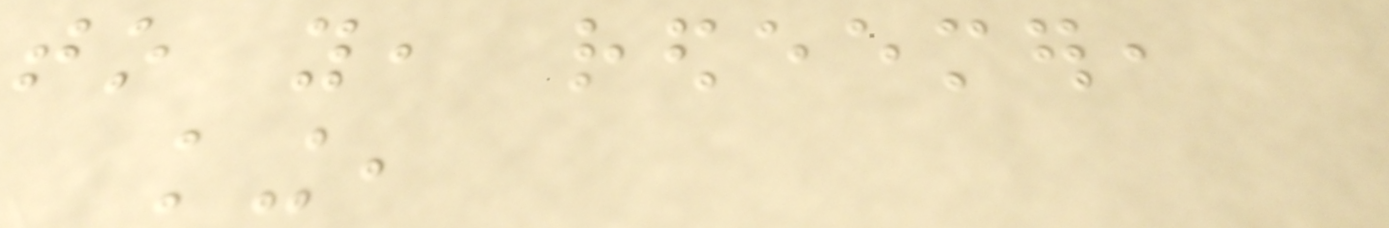to you, redeemer,
king,
